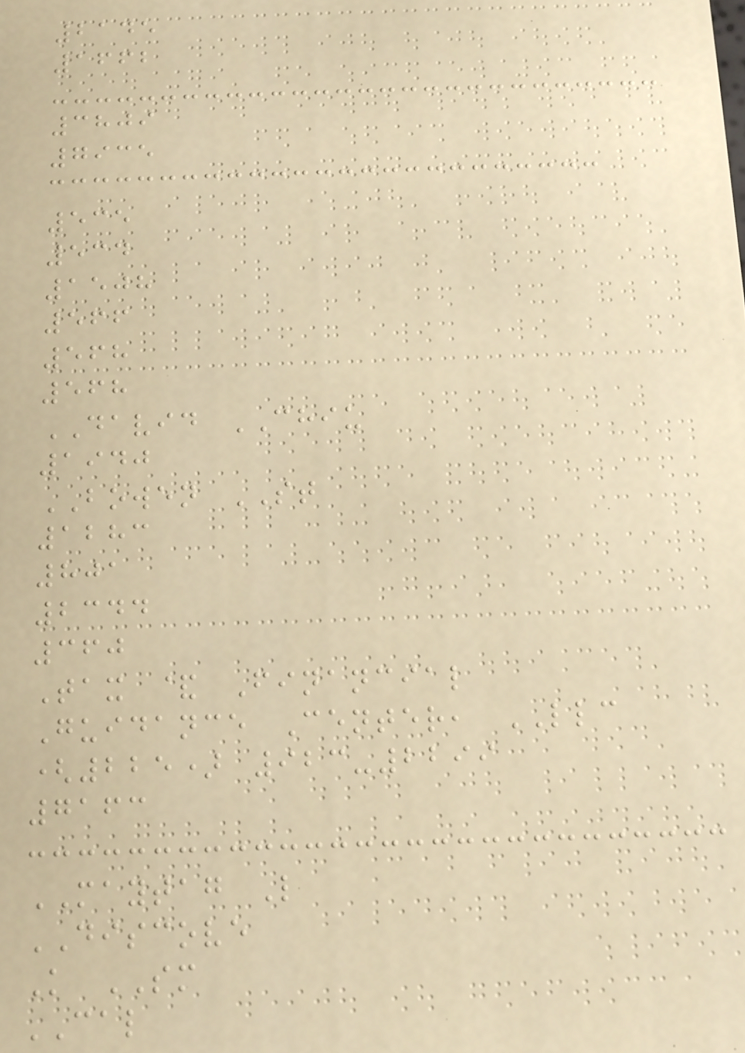2145
1662
3809
7935
535
534
1508
566
568
568
DAVID CHIU
1940
BOWEN ST
1283
801
2344
360
Tax & Financial
Guidance Center, LLC
(225) 923-2299
7163
MAYTAG L
DISCOVE
K SM
CAL
